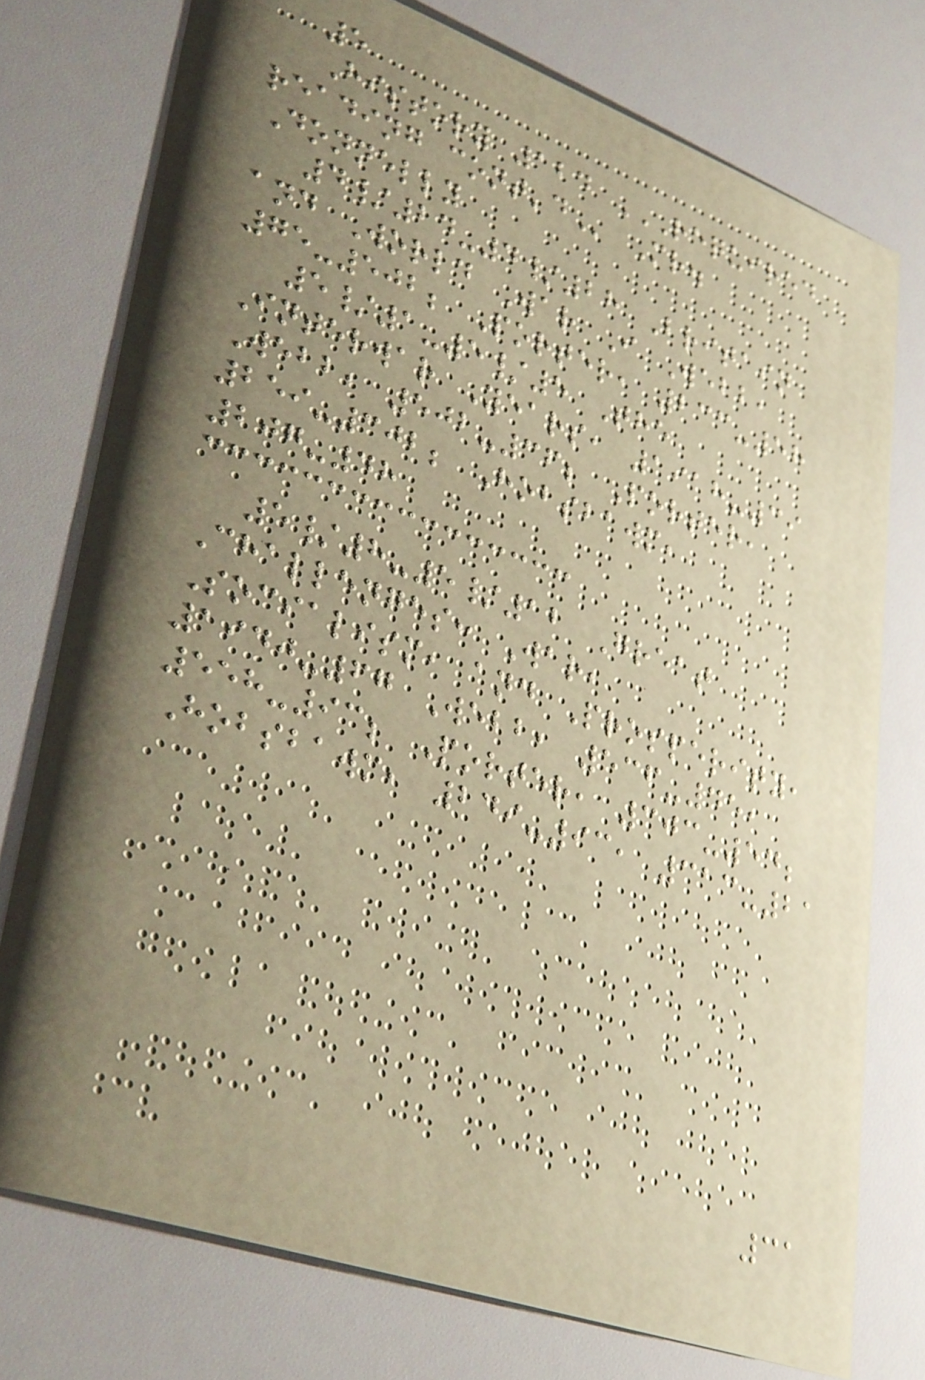5
History 124 REQUIRED
READING CONT'D Mr.
Donnelly
4/24-4/28 Britain
and World War I Webb,
75-502; Porter, 233-58
5/1-5/5 The
Interwar Years, 1918-39
Webb, 502-36; Porter,
259-302; Hobsbawm,
207-48
5/8-5/12 Great
Challenges: War,
Socialism, and Prosperity,
1940-67 Webb, 536-45,
558-93; Porter, 303-54;
Hobsbawm, 249-93, 313-21
31
